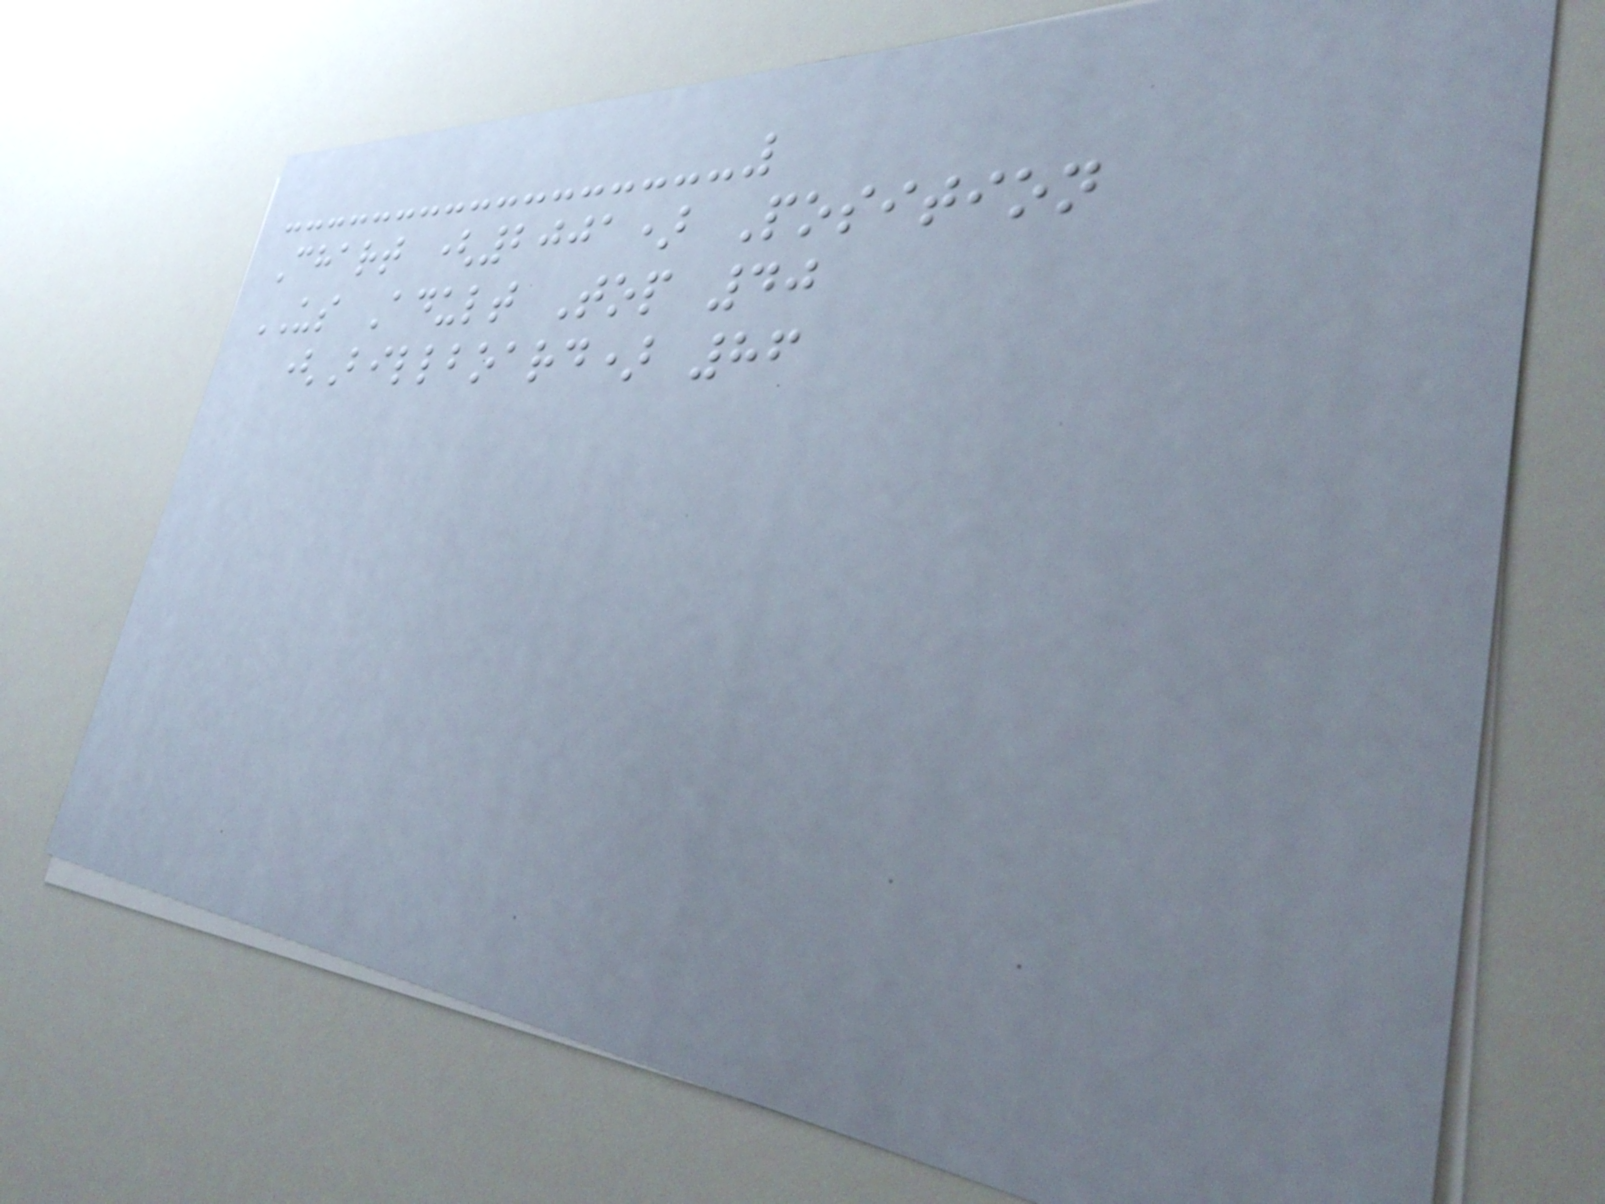Chart (2001) Position
US Adult Top 40
(Billboard) 86
